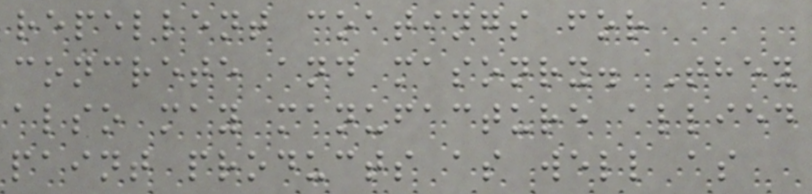repellent coatings for
concrete and masonry. They
also may manufacture allied
paint products as well as
